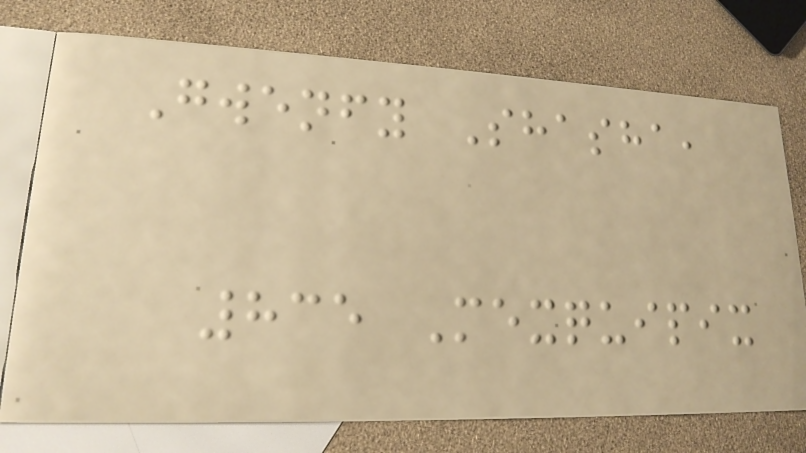Gwenfy Shasha,
835 Mexquipix
